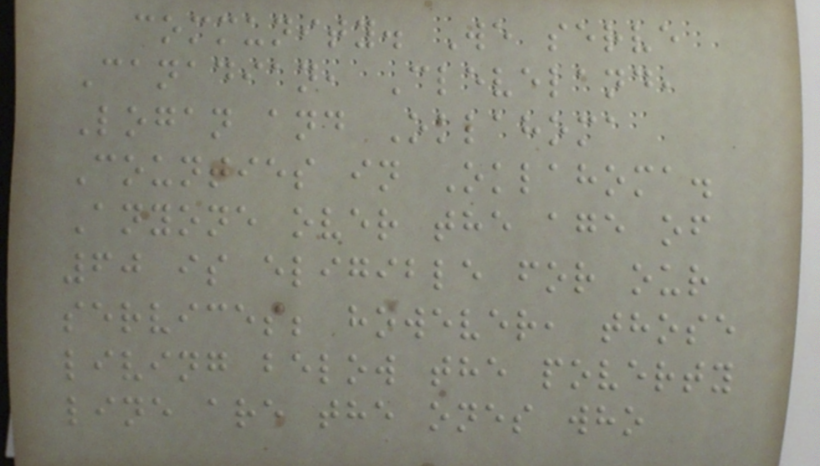community. We serve
Canadian, Cleveland,
Logan and Oklahoma
Counties in Oklahoma.
Anyone over the age of
60 is eligible for our
services; however, those
living below the poverty
line are the ones who
